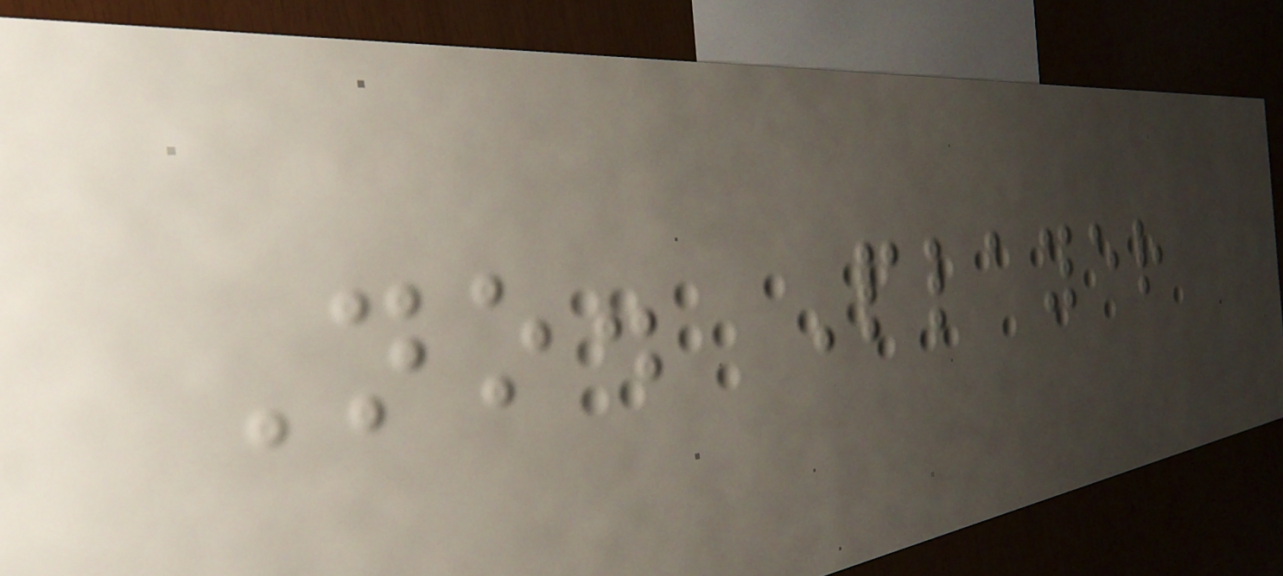No. Player
